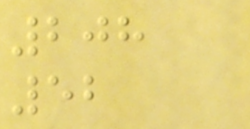208
52
